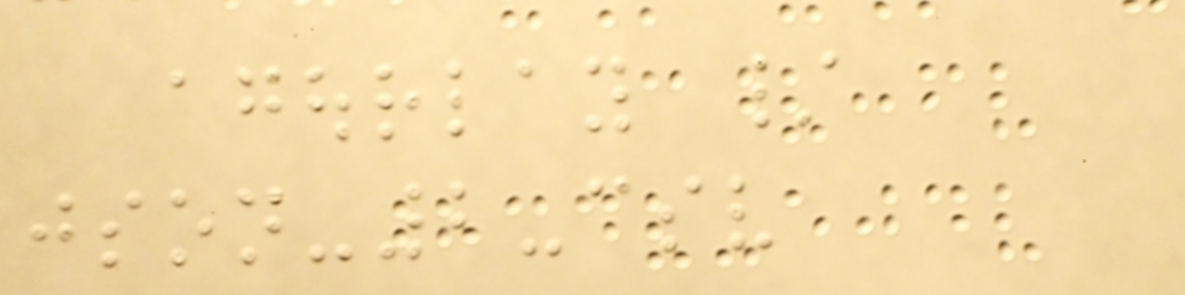agourlay /
json-2-csv
